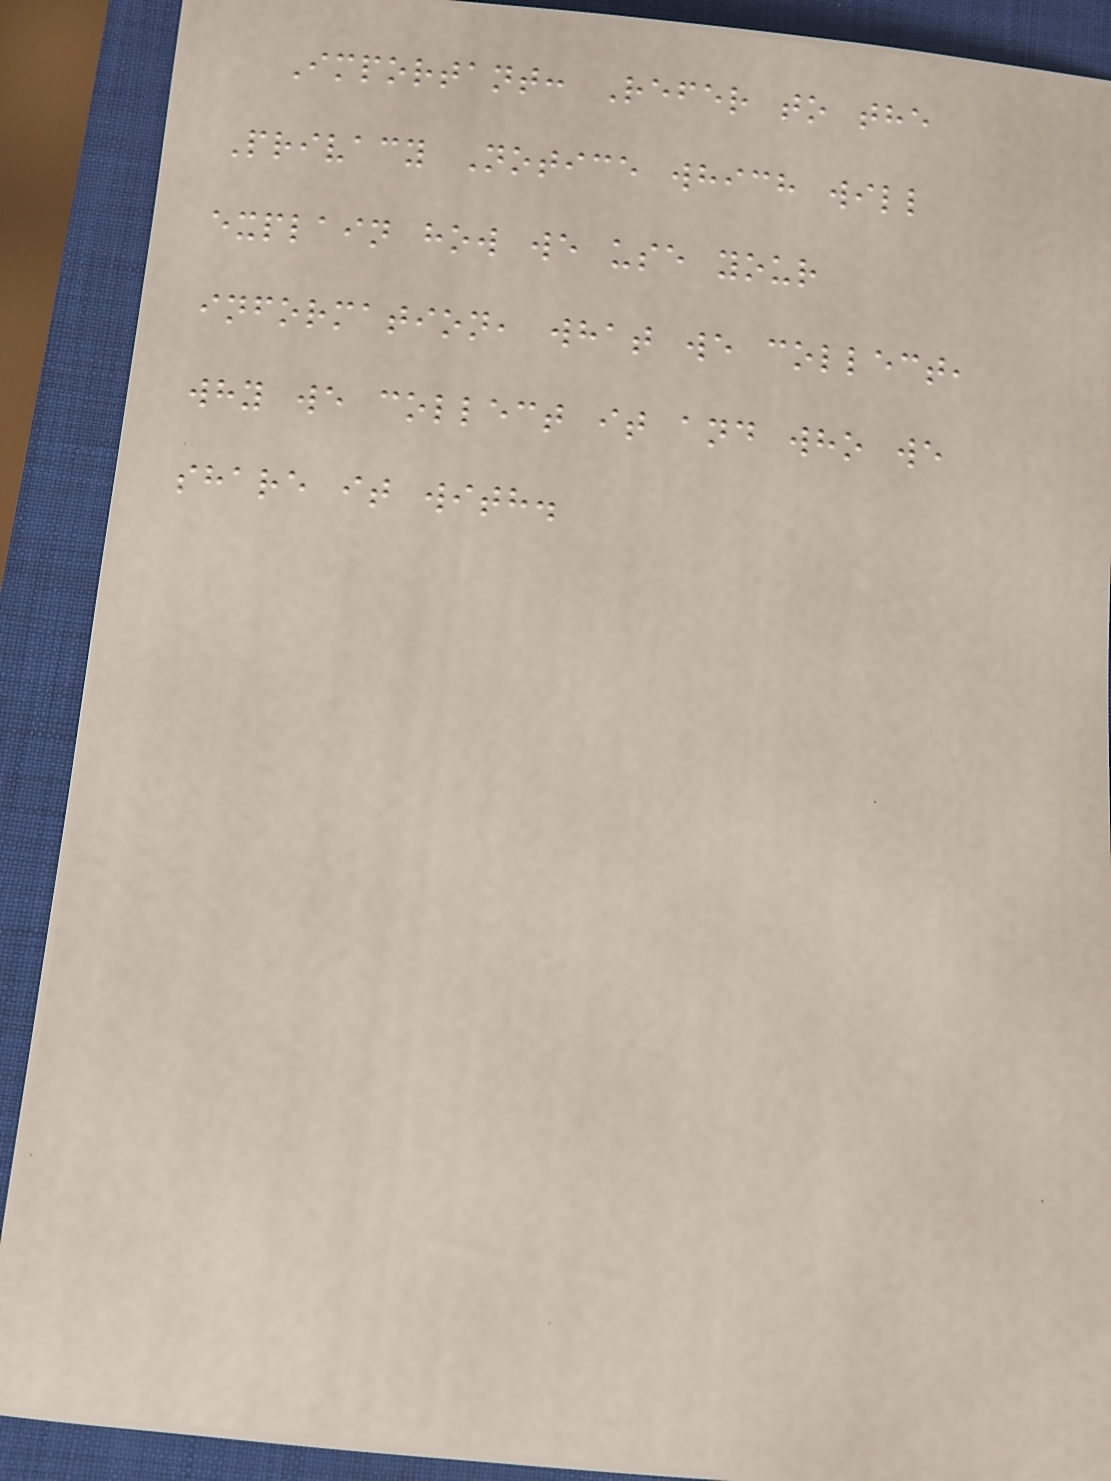Important: Refer to the
Privacy Notice which will
explain how we use your
information, what we collect,
why we collect it and who we
share it with.
